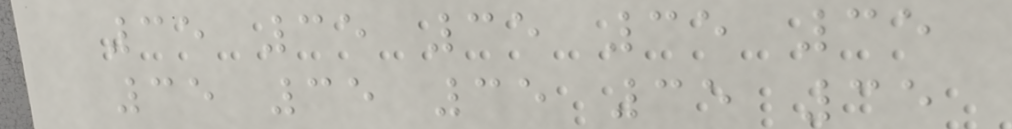35 35 35 35 35
35 35 35 35 35
